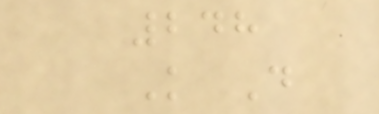248
K D
